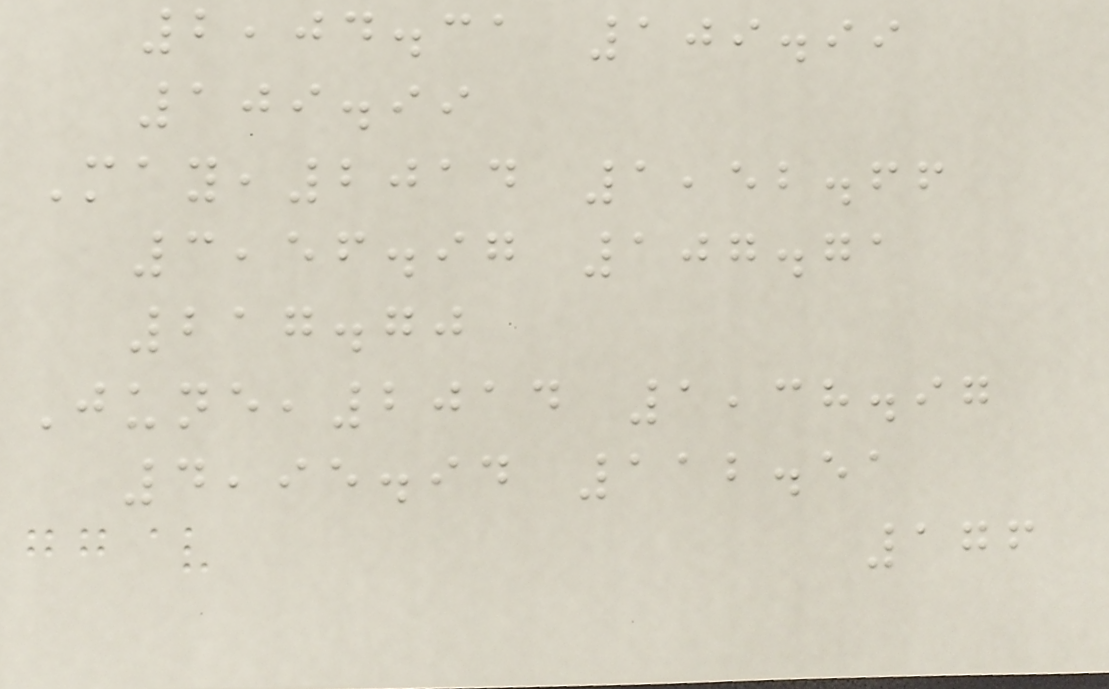2,04.31 109.99
109.99
May,2014 1,52.66
3,56.97 107.71
217.70
June,2014 1,38.97
4,95.94 112.51
176
